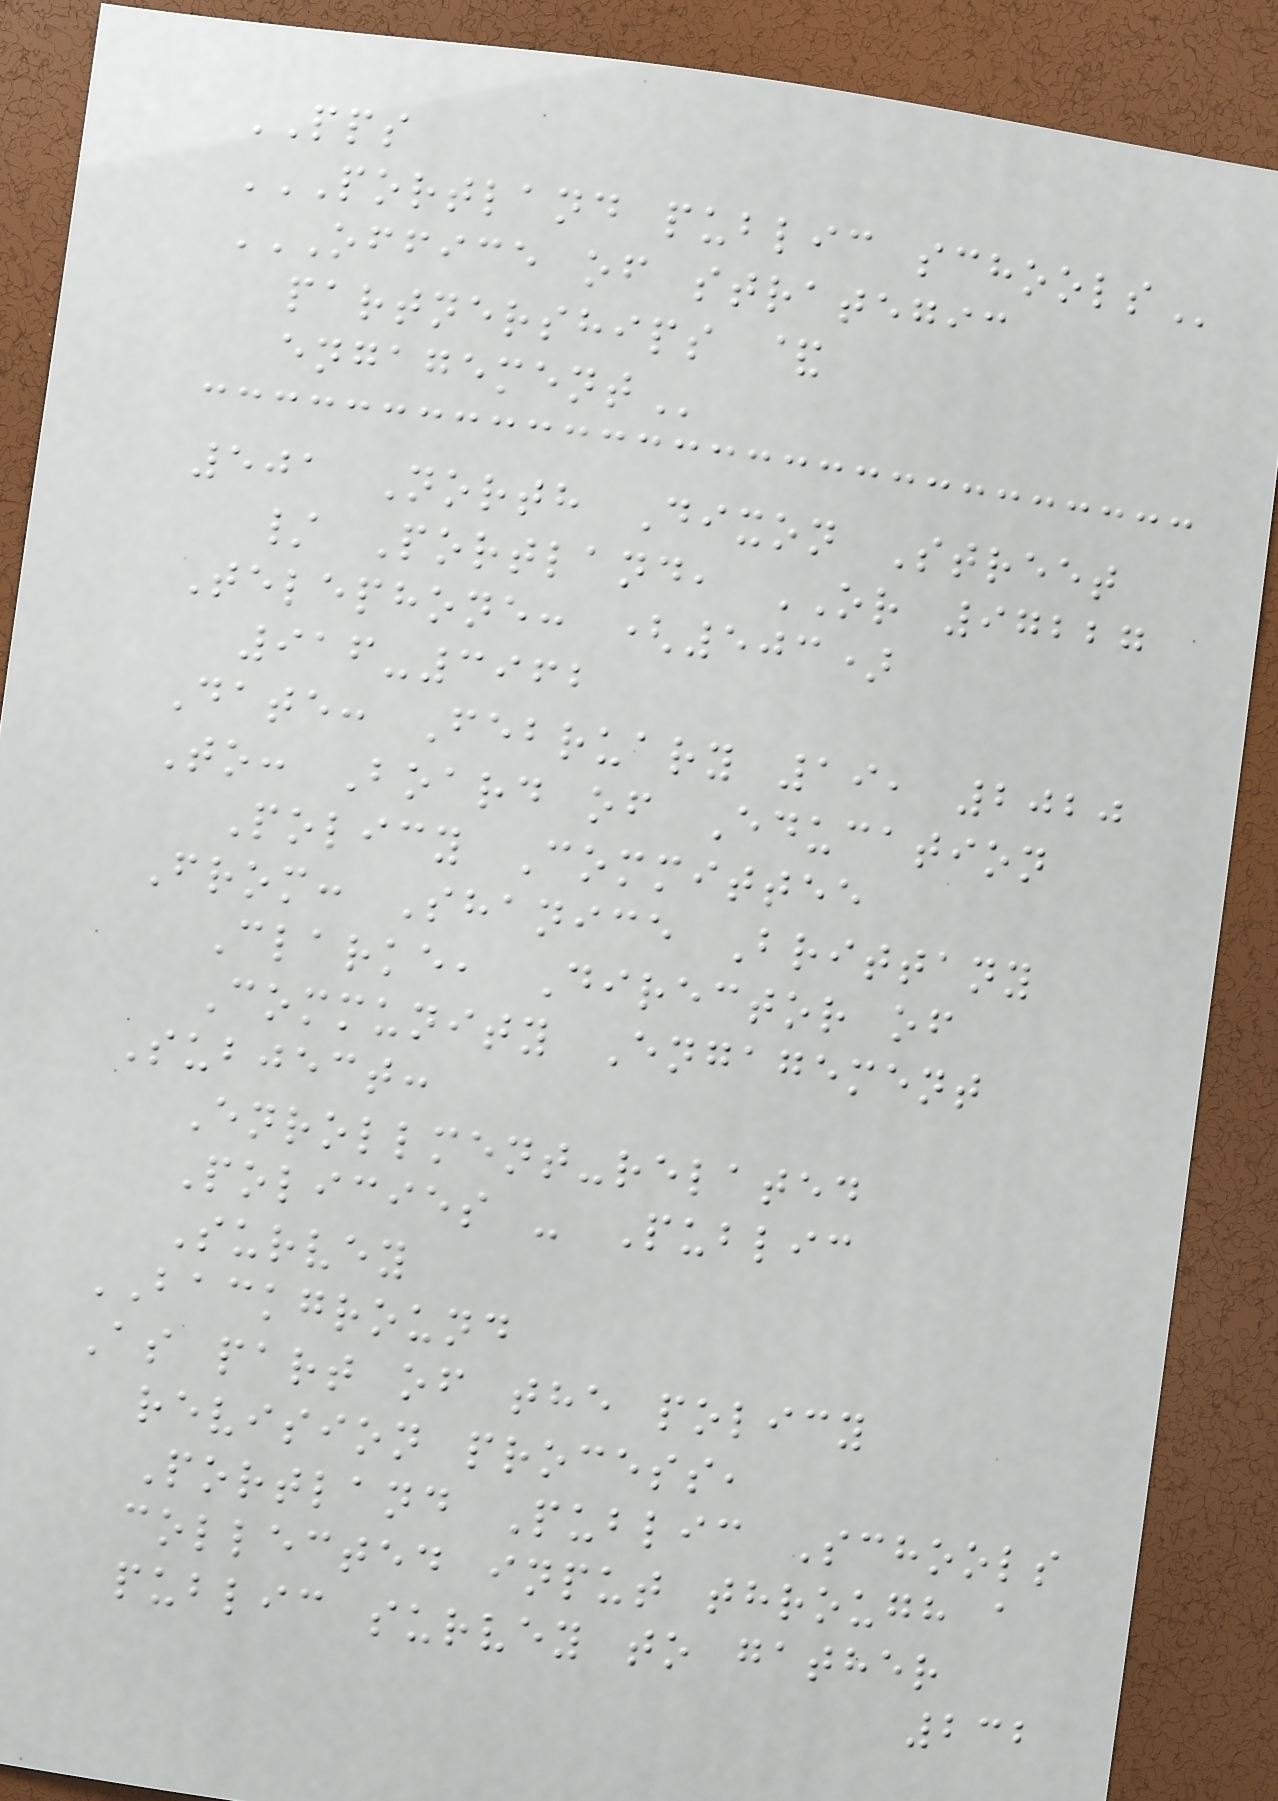PPS
PORTLAND PUBLIC SCHOOLS
OFFICE OF STRATEGIC
PARTNERSHIPS &
ENGAGEMENT
501 North Dixon Street
/ Portland, OR 97227
Telephone: (503)
916-3962
Date: February 19, 2020
To: Board of Education
Policy Committee
From: Shanice Brittany
Clarke, Director of
Community Engagement
Subject:
Enrollment-related
Policies - Public
Survey
BACKGROUND
As part of the policy
revision process,
Portland Public Schools
collected input through a
public survey to gather
232
